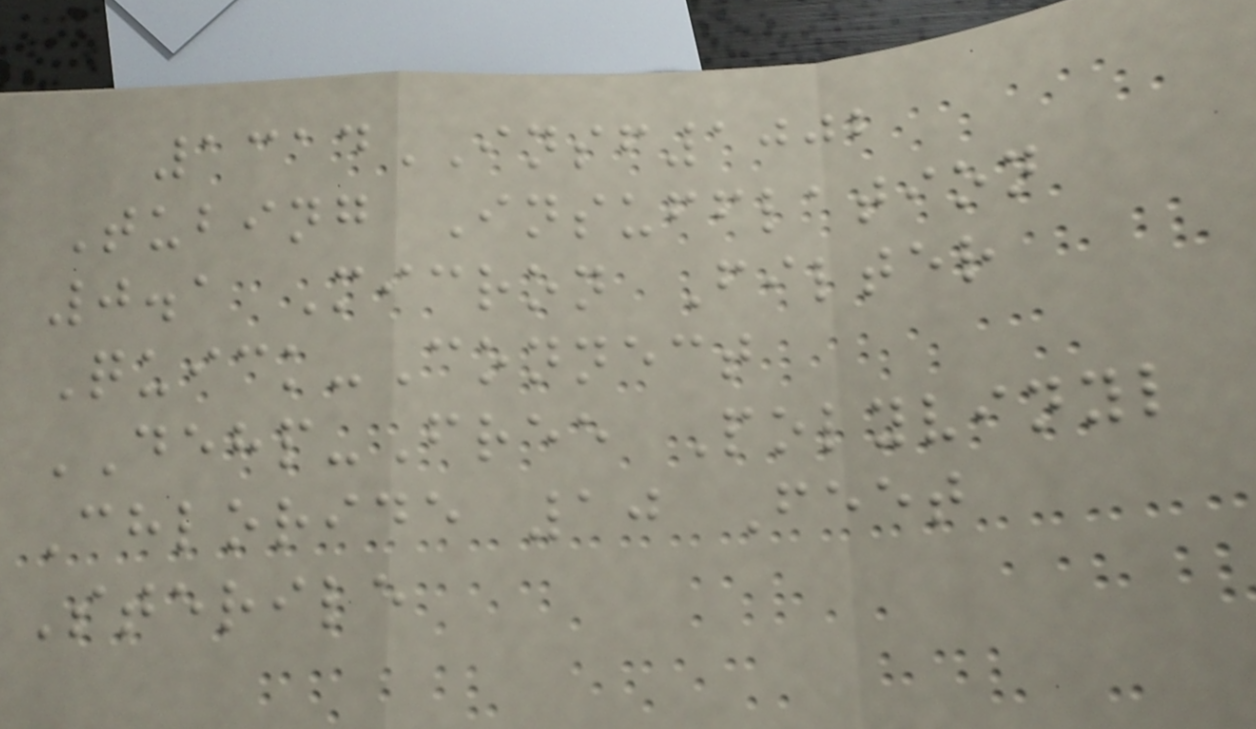1314INSF1002
Tubing Insufflation
0.1 Micron Filter
Quick-Connect
DEHP-Free Polyvinyl
Chloride 10 Feet
Sterile
